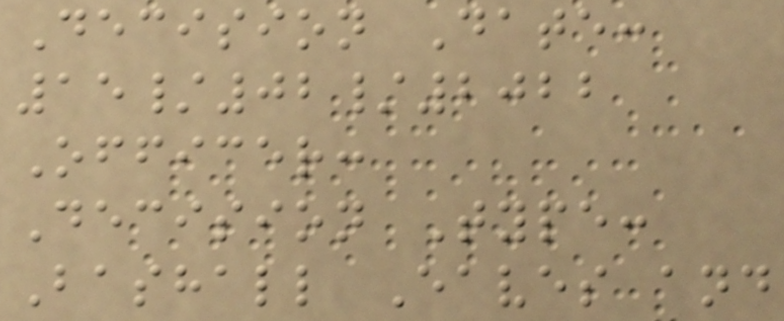Decision Date:
15/02/2022
Officer:
Decision Type:
Bashall Eaves and
